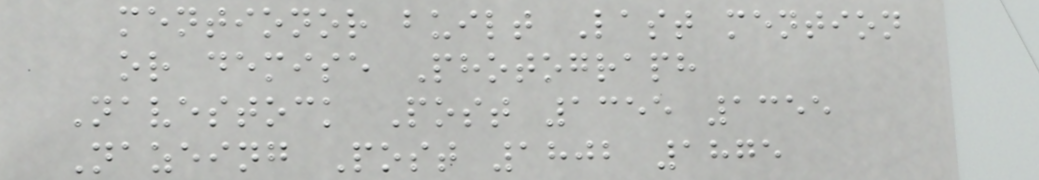mentionor built Last mention
or demise Photograph
Navestock Post 1355 1355
Nazeing Post 1802 1875
